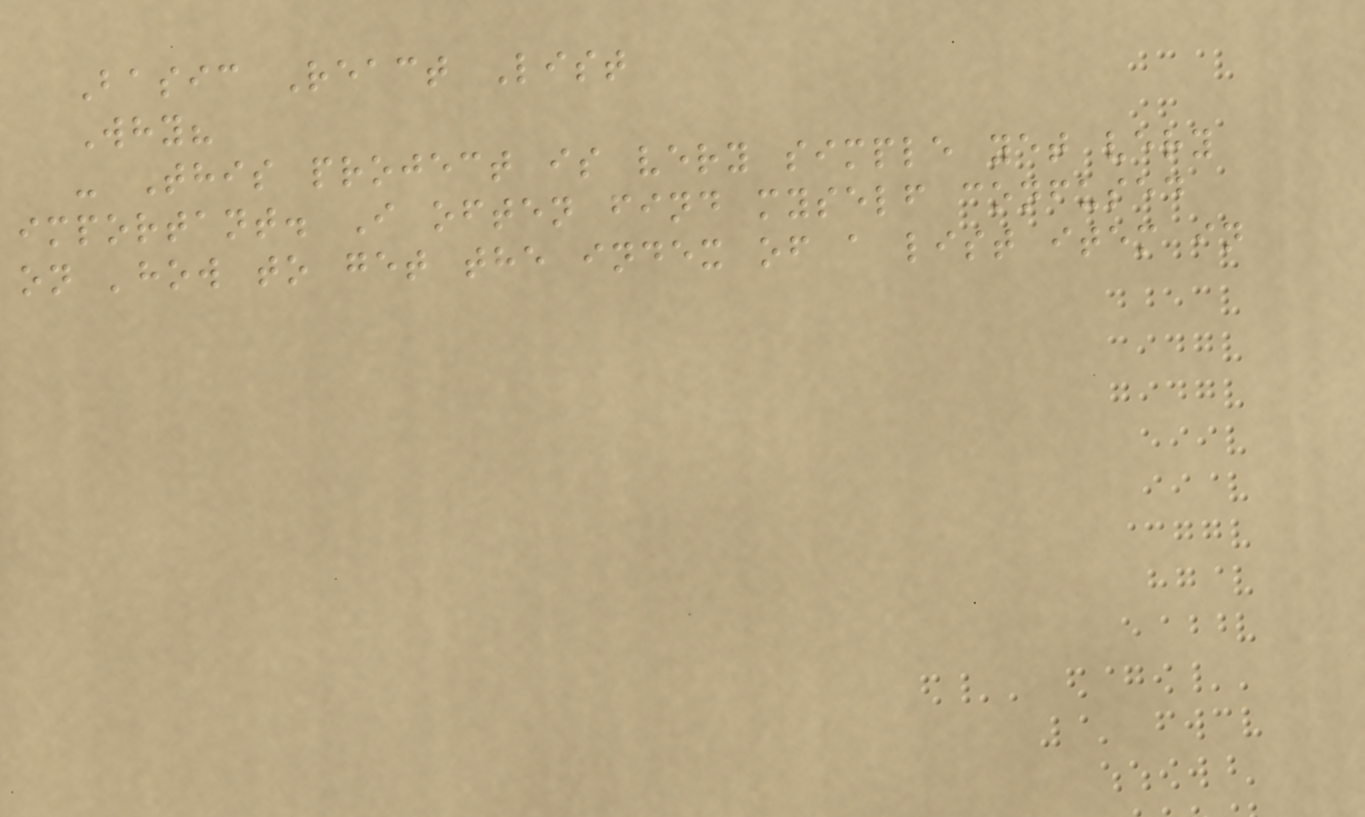Basic React List
Why?
- This project is very simple yet very
important. I often find myself confused
on 'how to get the index of a list item in
